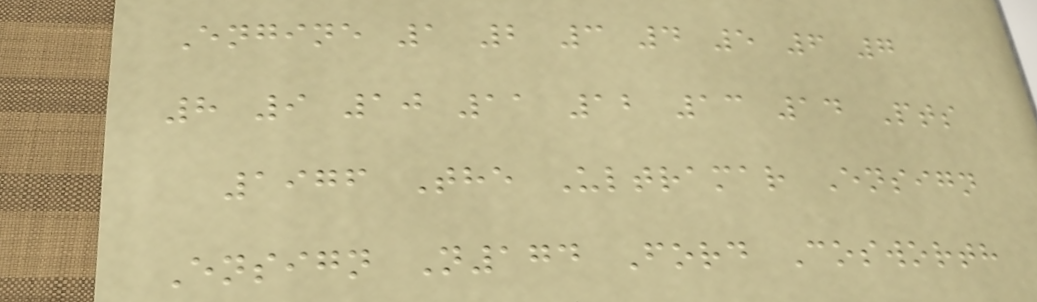Engine 1 2 3 4 5 6 7
8 9 10 11 12 13 14 Pts
1976 The Ultramar Ensign
Ensign N174 Ford Cosworth
